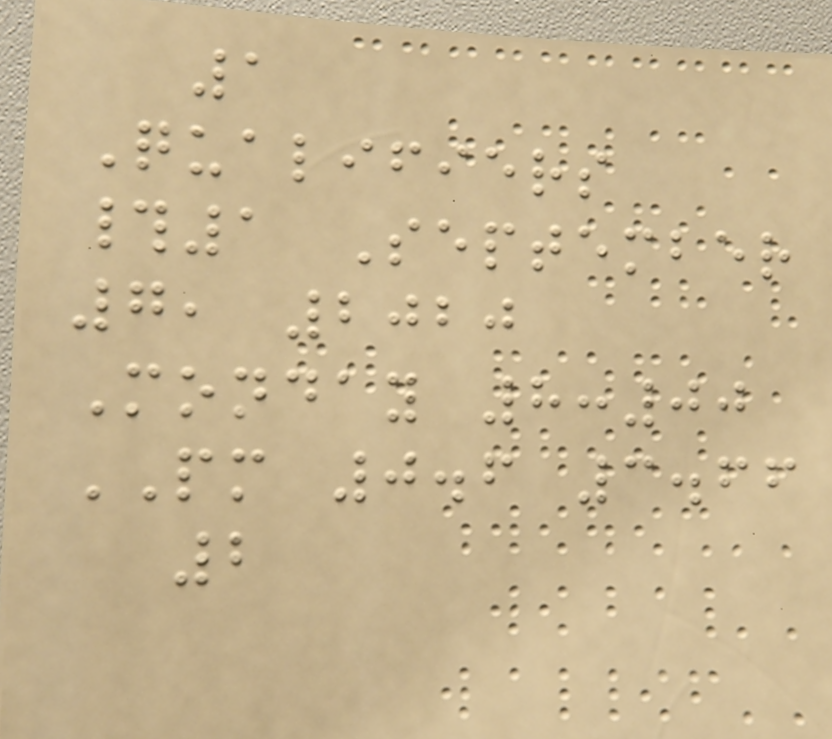1
Qualifiers
#1 September
7, 2020
Monday 8:00
PM 0.6 3.66
2
